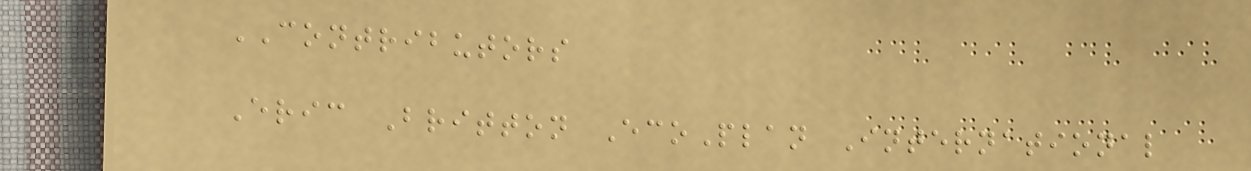CONTRIBUTORS
Eric Britton EcoPlan International
